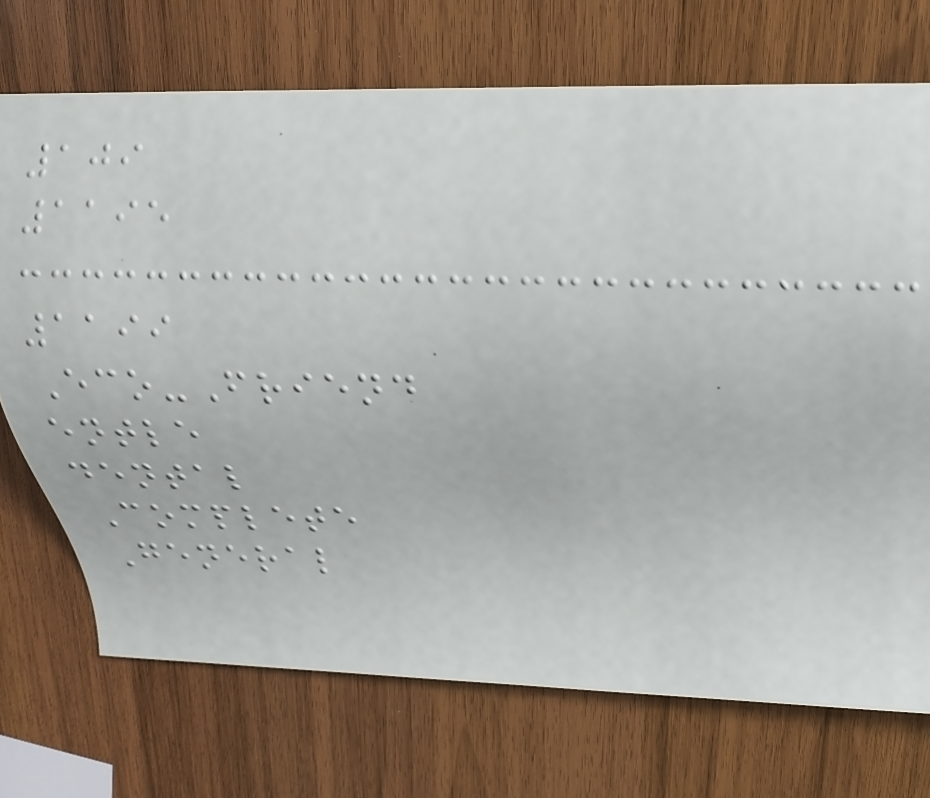109
1195
1199
Eco-Friend
entle
dental
Complete
General
